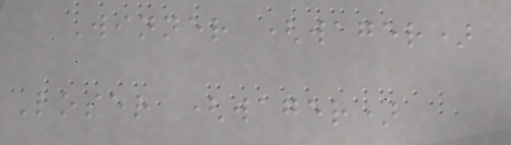Winner (wager)
Loser (wager)
